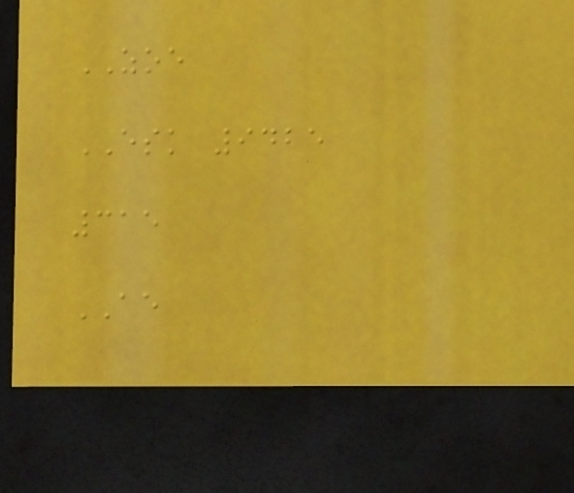ZOE
ESK 9425
315
AE
